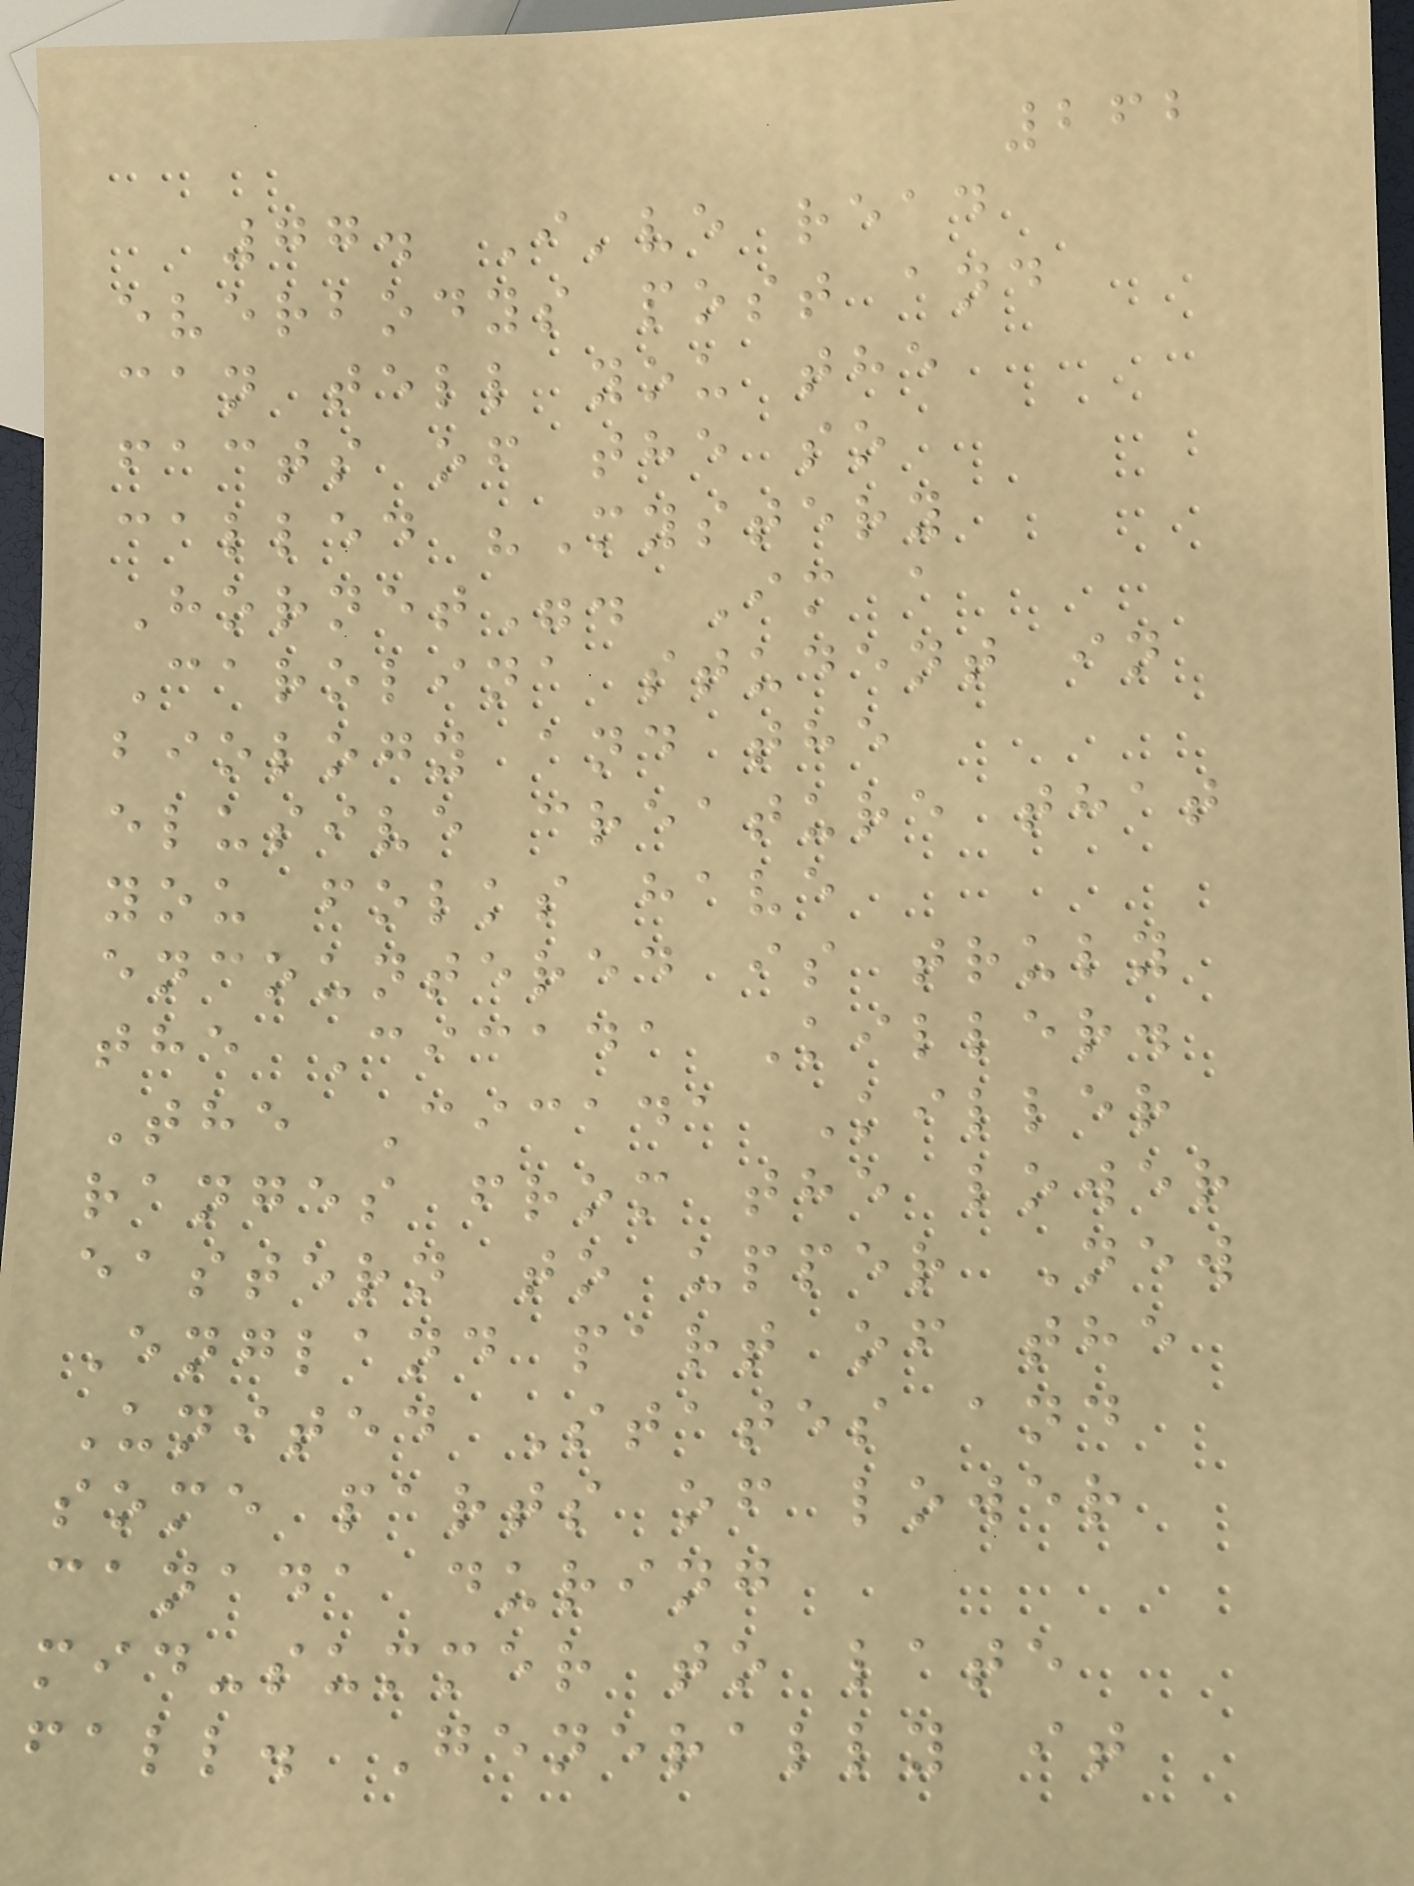262
77. I've read
everbodys post and
can tell you the
facts of the so
called "Mystery
Hornet". Im a
Carolina student in
biology and the
elusive creature that
you folks have
encountered is truly
the Cicada Killer.
The Cicada Killer
ranges from the lower
eastern to upper New
England part of the
United States and
some parts of lower
canada during
mid-summer to late
fall. Generally it
